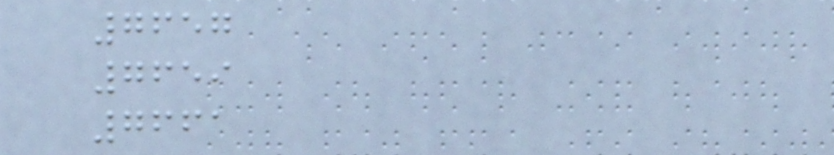7657
7659
7661
